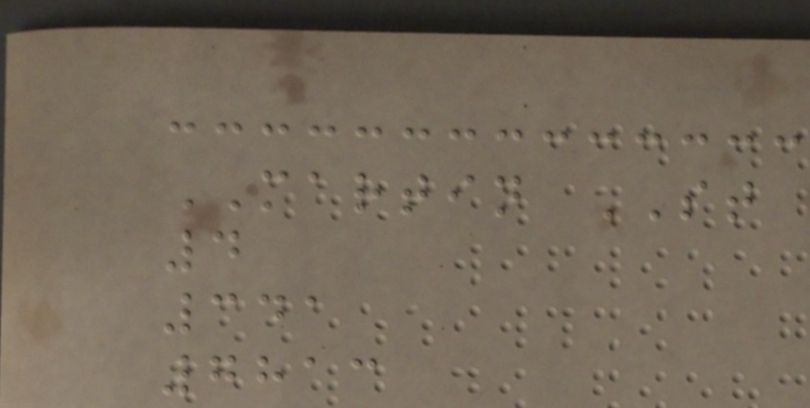MARTIN ST
4
341
7813
